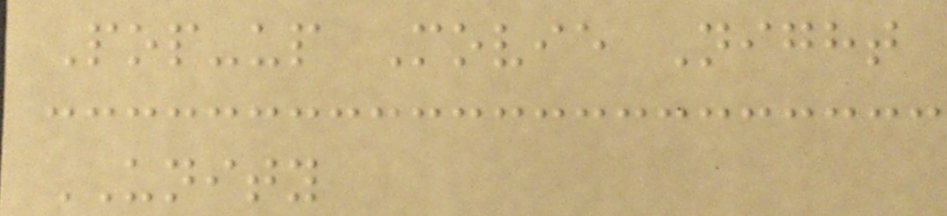Pop-up Movie Night
UNITY
